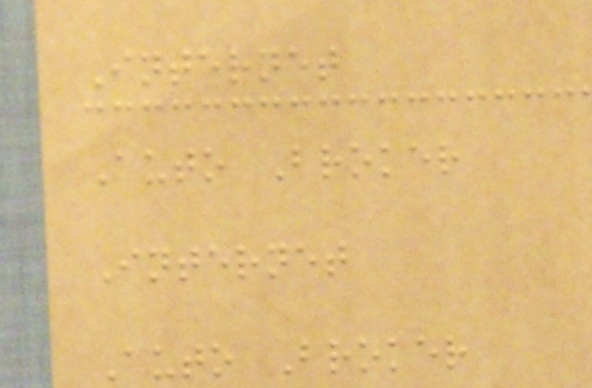Internet
Auto Broker
Internet
Auto Broker
